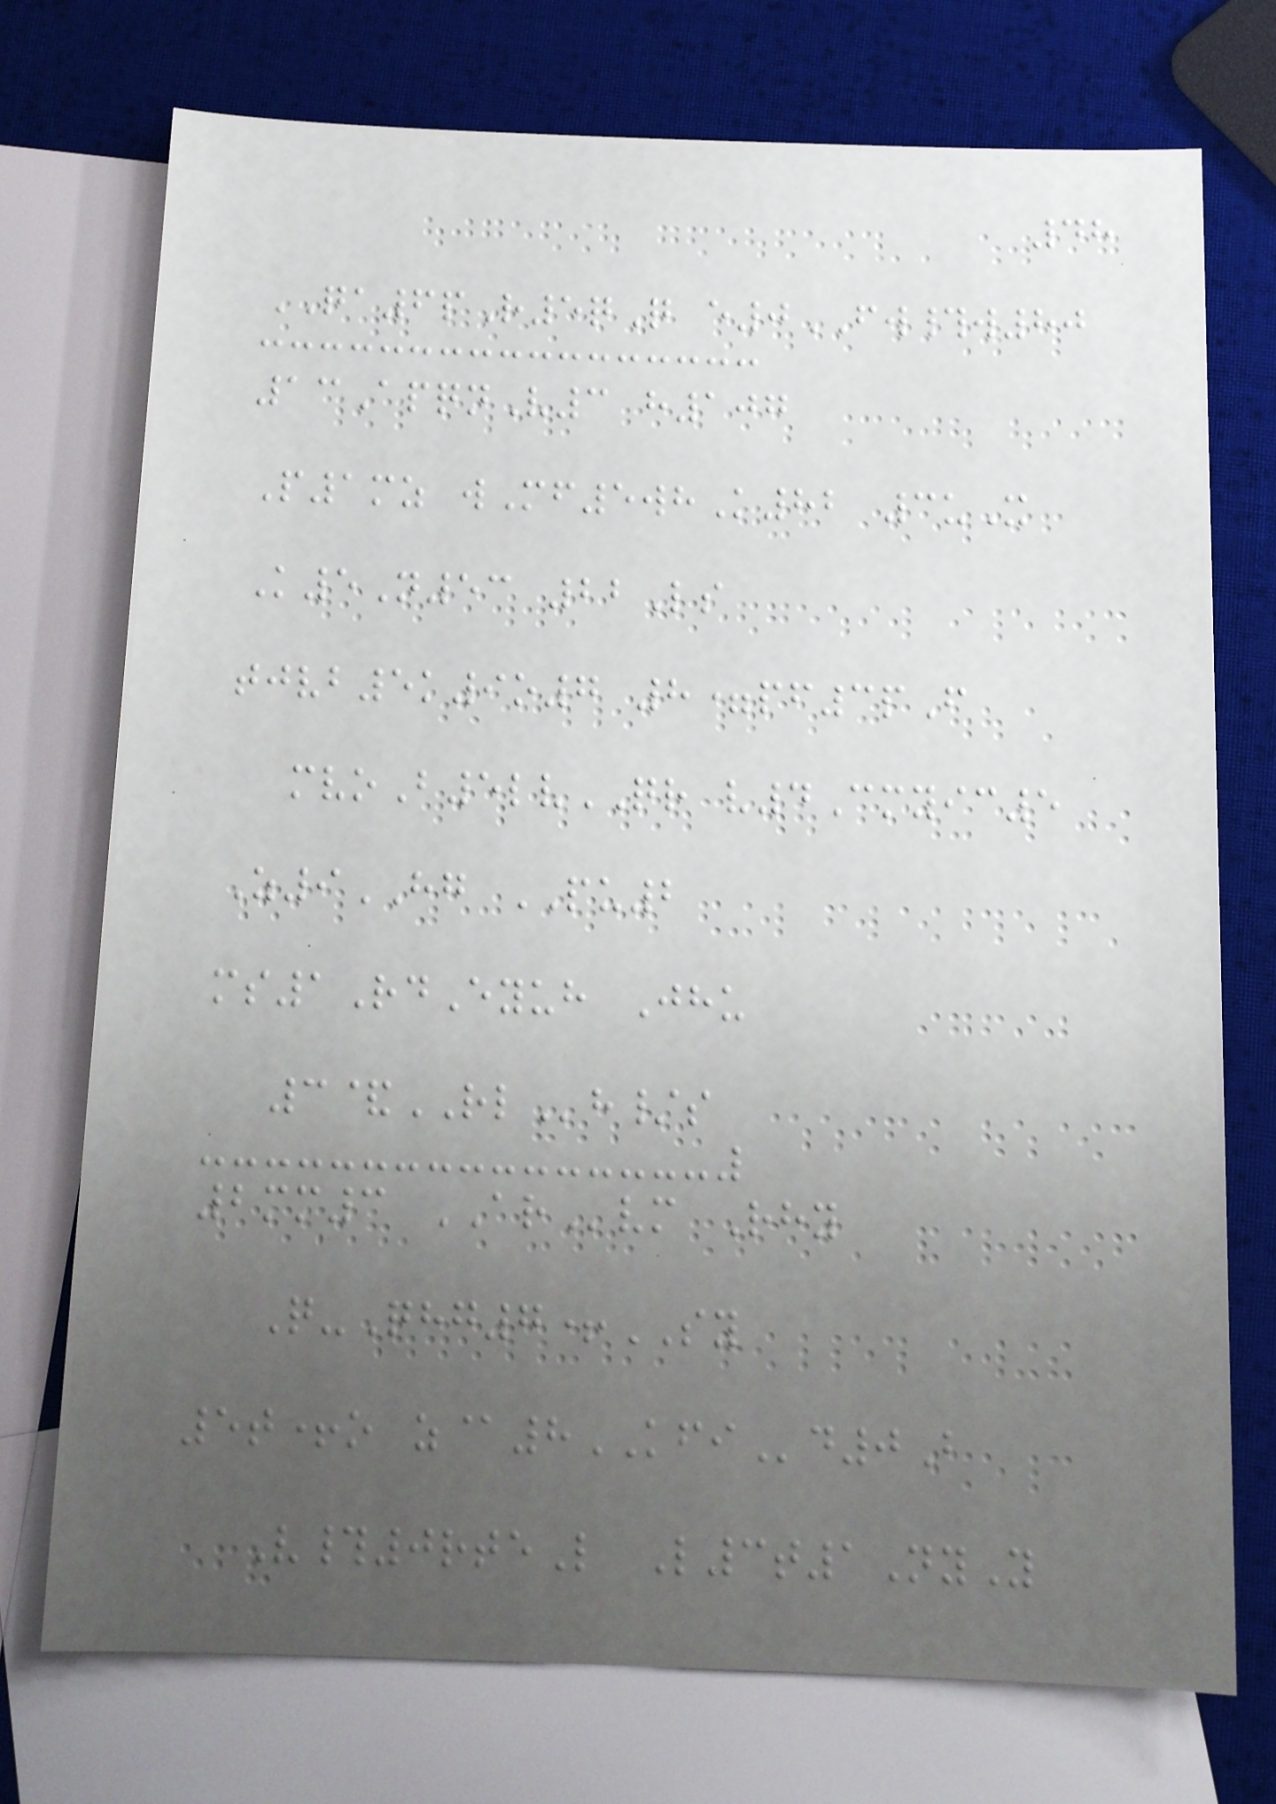48
QA6pR5qQ e0FW#w80
13ApqnV3 h107
P1mz wMf5whK82 3uX
K5N53 22Ls
tjvb5k9o7 8=pf3pF
mvoB5lvQR v4Cmyic5
Z9HG PU2
ms1RdEyuh Jhu
3&RLh/s
2mm3 ARvm Rhy
Q-Qhg7+SY
5t+o z@8KFId0B
V#0rteL L3t1NyY
